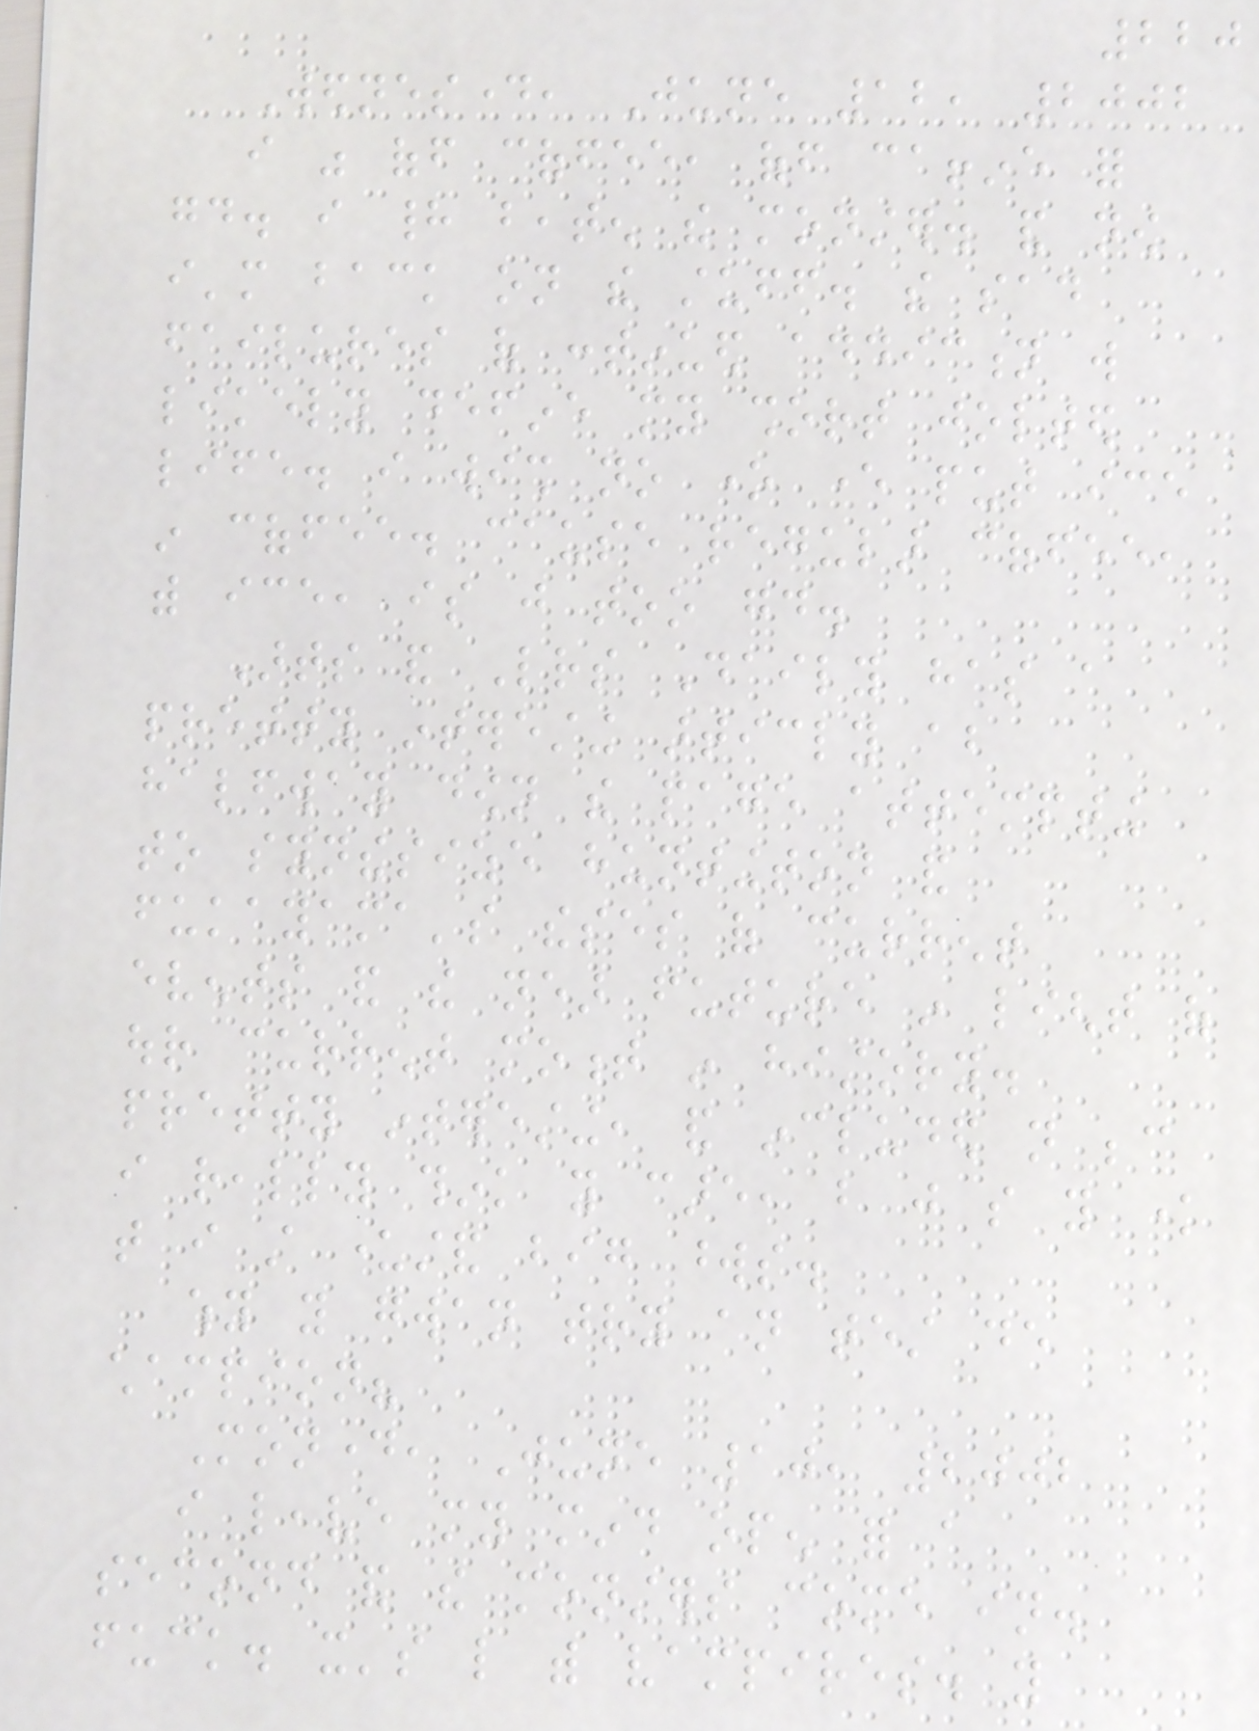220
Wednesday, June 12, 2002
i was off coffee, off caffine for
good. i had beaten the monster. and now
i'm back on the stuff. the sad
failures of continued addiction will
likely define my short jolted
life. i wish no one ever put ice
in coffee. cause regular coffee,
with ice, is just too good.
Arts and Letters Daily has a
pretty interesting articly about
halfway down the page attempting
to synthesize huntington and
fukayama's theses of current
events and the near future in light of
our current moment in history.
pretty interesting, and included not because
i really think you care, but just so you know
that i still understand big words.
why you gwan try an test de
champion?
Monday, June 10, 2002
i leave my mind open for a
second and the monsters come in.
fuck. it's like with vampires. you
